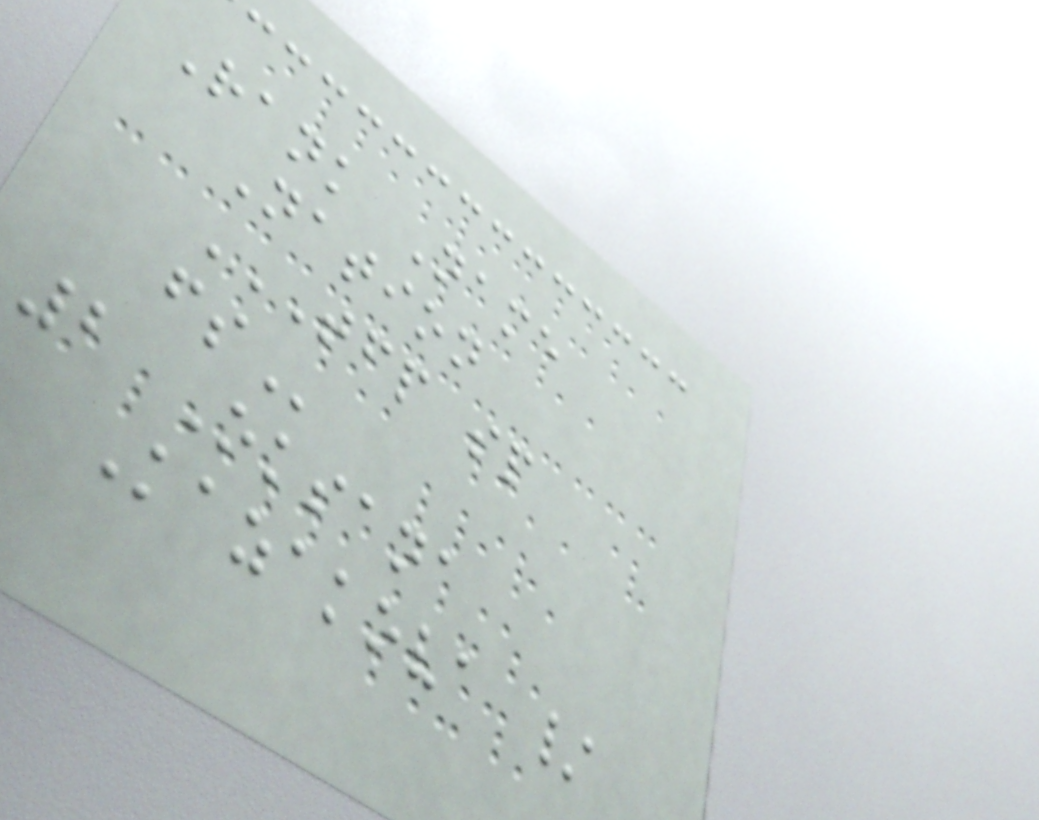Rank Name
Nation
TFP SP
FS
2 Oksana
Kazakova /
